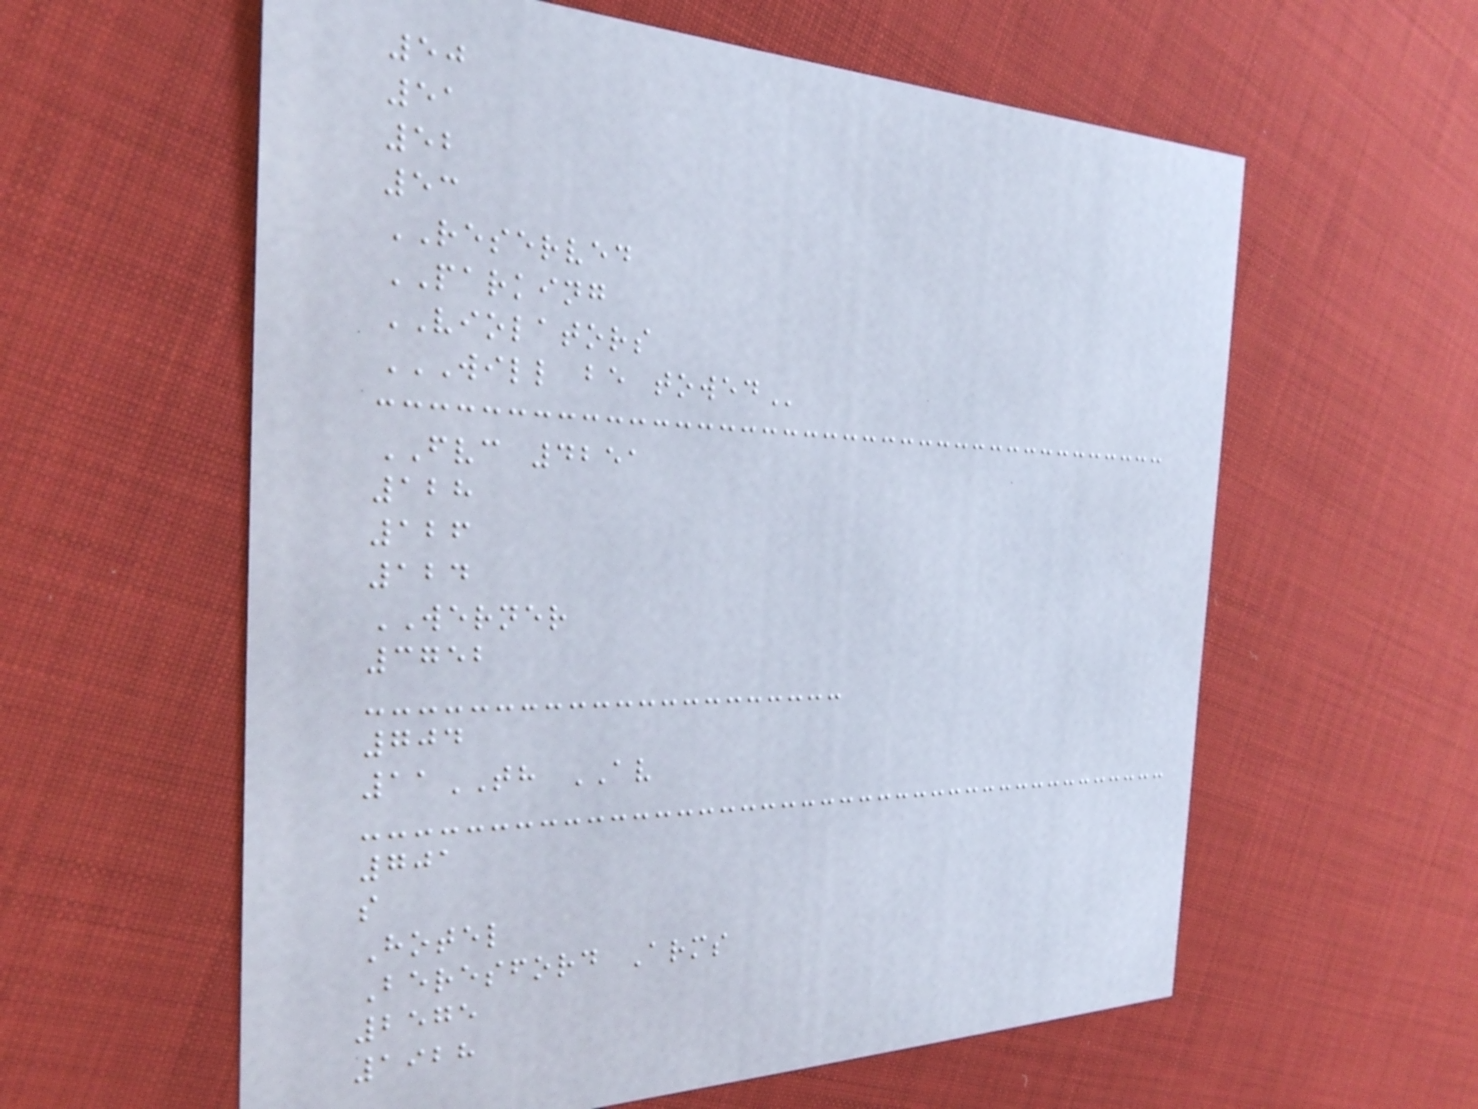50
51
52
53
RESERVED
PARKING
VIOLATORS
WILL BE TOWED
FVC 4251
128
126
124
WERNER
3752
704
11TH AV
701
s
Hotel
Beresford Arms
2575
1928
